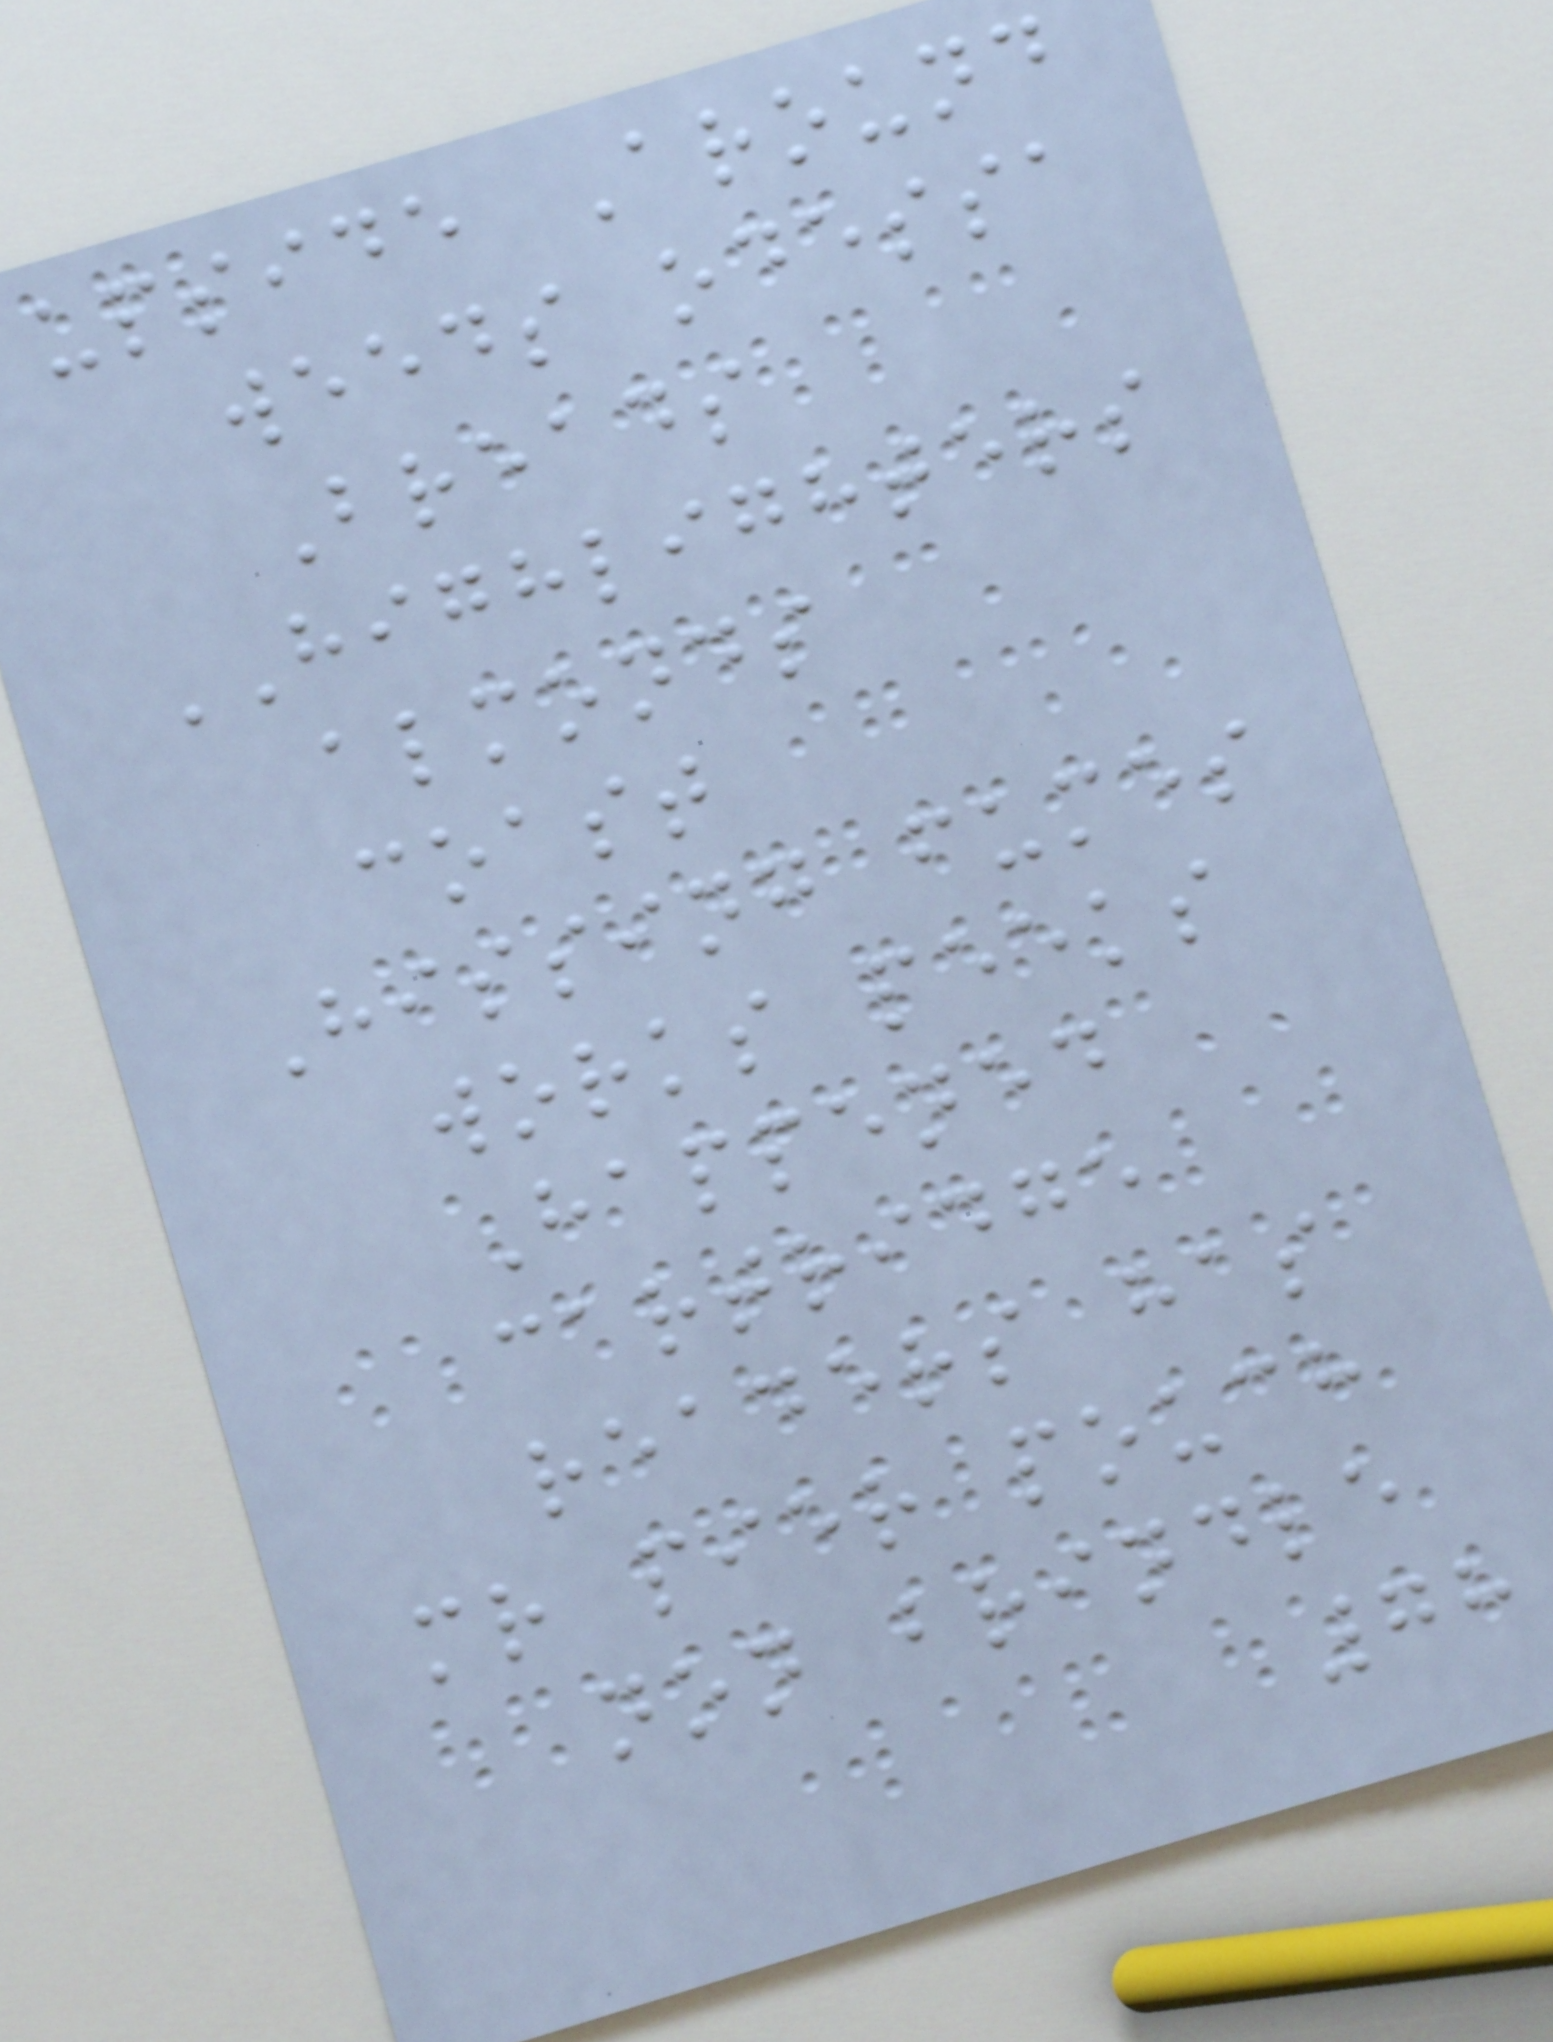upside Around
weeds odessa
Breads
HIGHLIGHTERS
almonds
coast
Hissing fumes
works peeks
Happened
cartridge
readers has
mr pier pouch
non brindle
78
